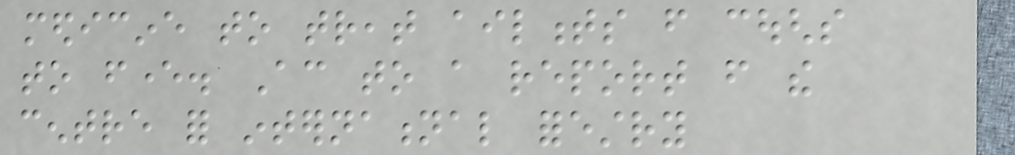medicine to treat ailments from coughs
to fever. According to a report from the
centre for international forestry
